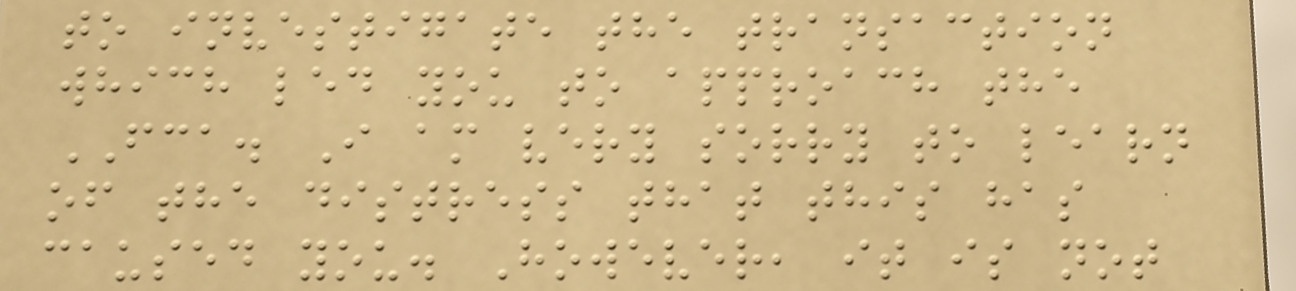to investigate the transaction
which led you to approach the
FCA. I am very sorry to learn
of the distress that this has
caused you. However, it is not
